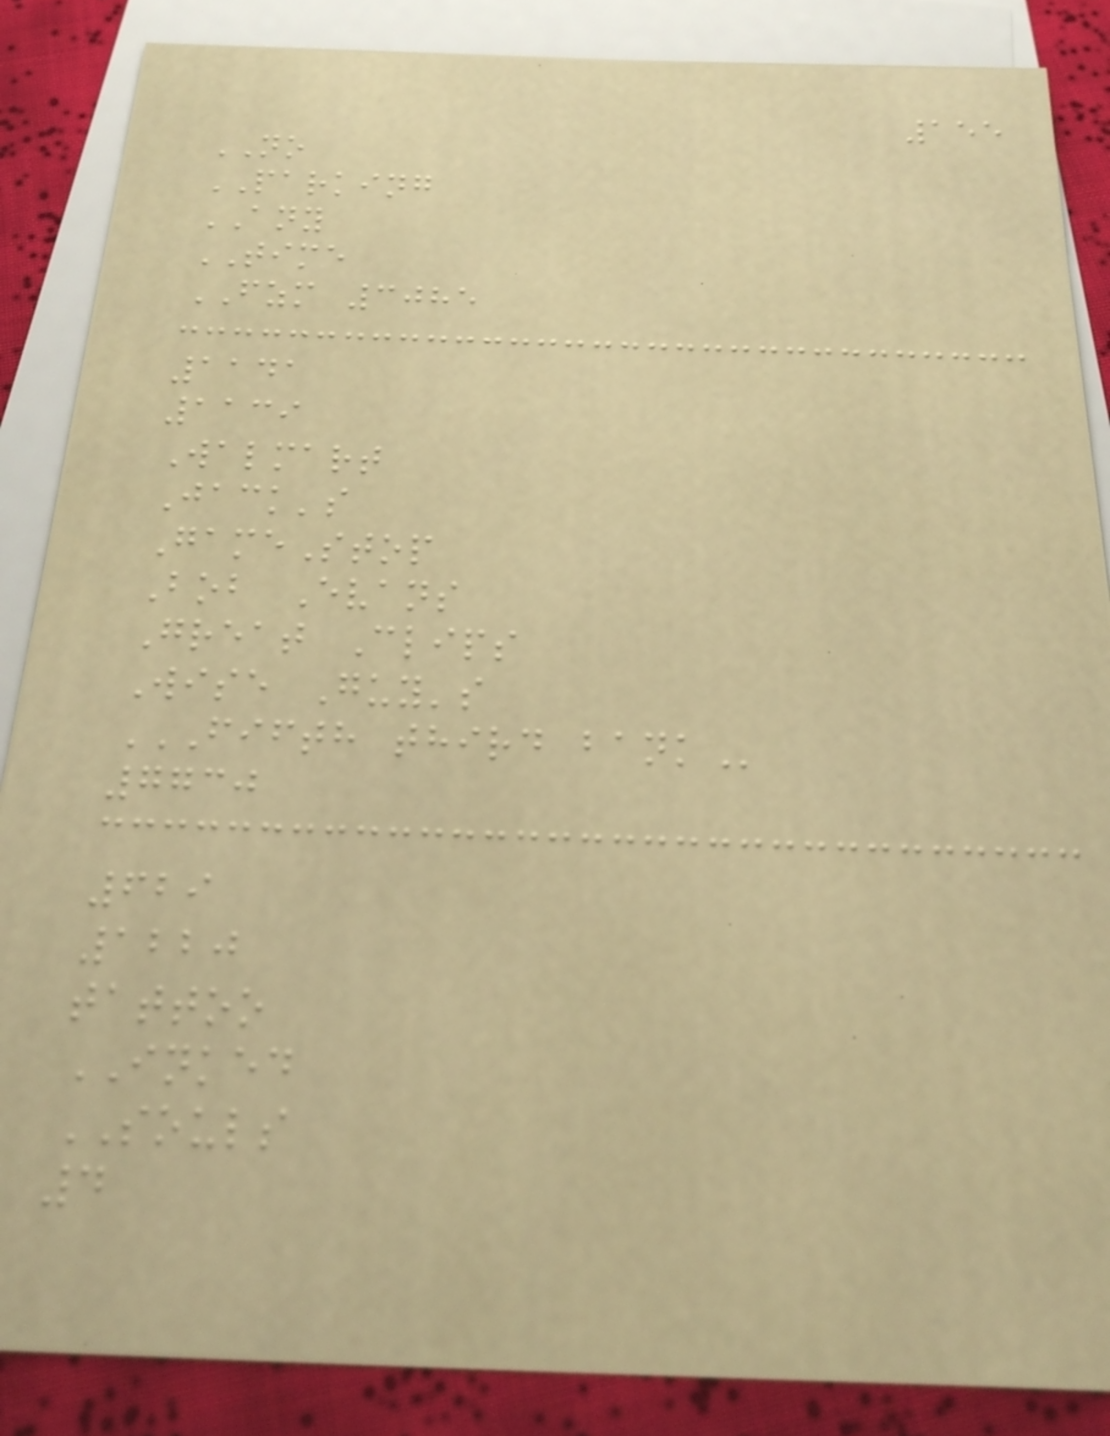155
NO
PARKING
ANY
TIME
FZM 3085
1141
1139
Walmart
Jack's
GameStop
Bob Evans
Great Clips
Wise Guy's
FIFTH THIRD BANK
7730
629
1220
tattoo
INKED
SOULS
4
